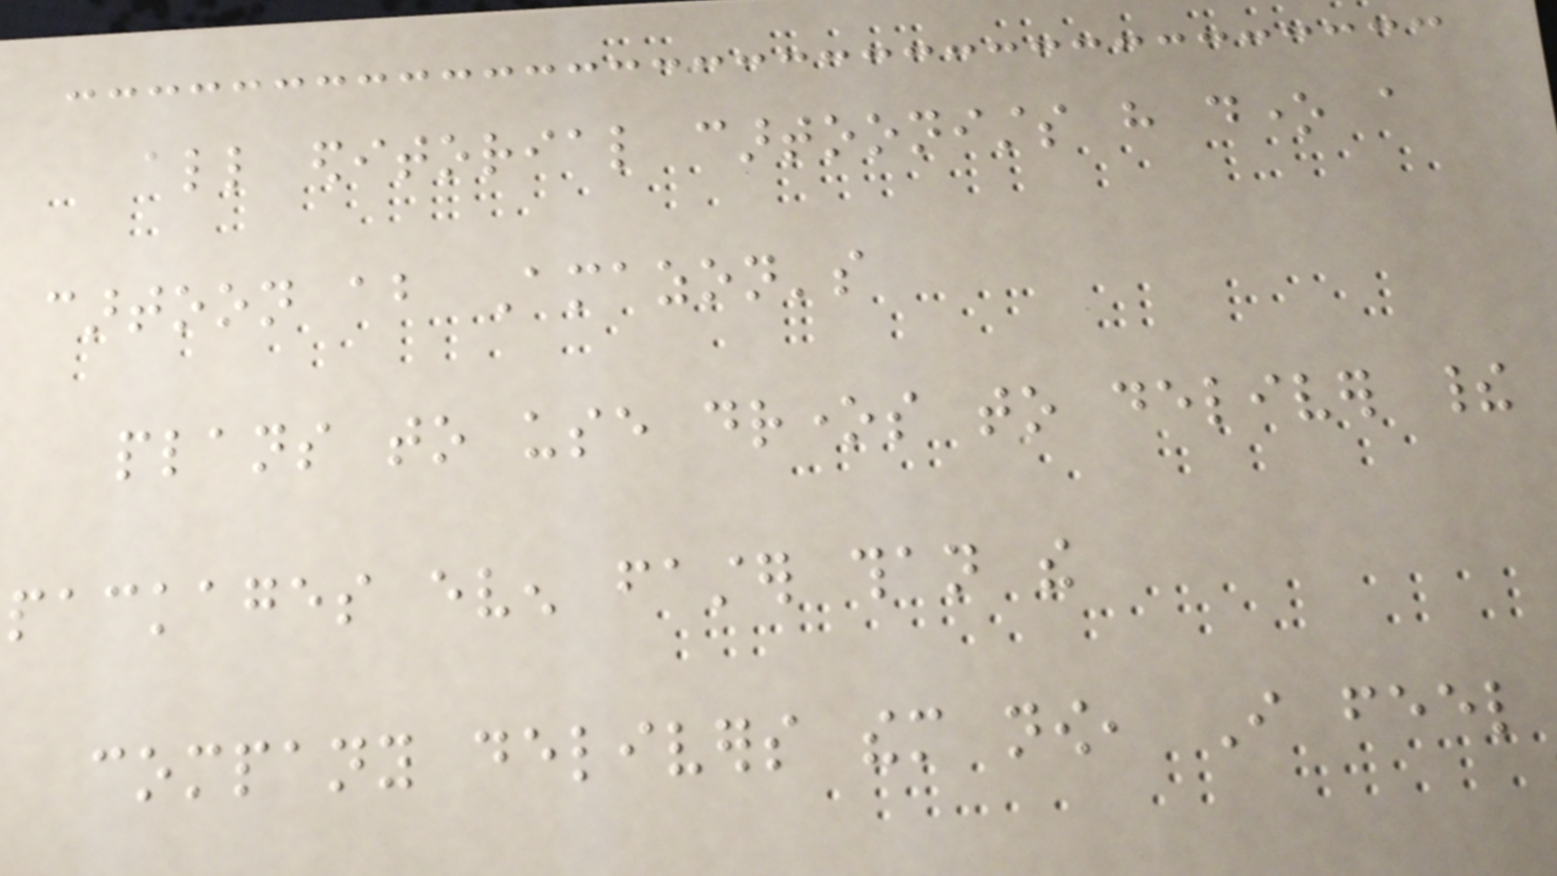all editorial cartoonists have done a
cartoon about Amazon's
plans to use drones to deliver their
packages even faster than the
company delivers them now, I feel
